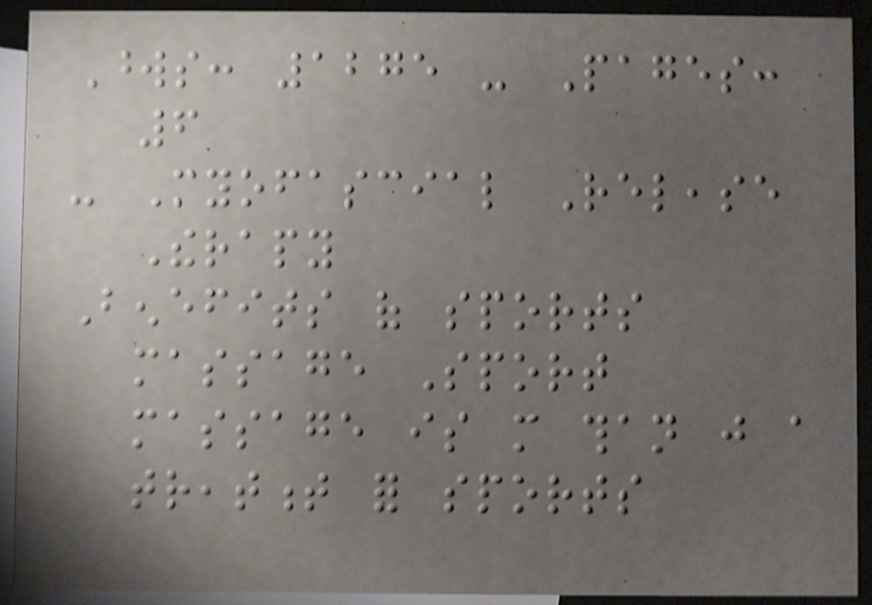Words: 1275 - Pages:
6
- Myofascial Release
Therapy
Benefits of sports
massage Sport
massage is more than just a
treatment for sports
